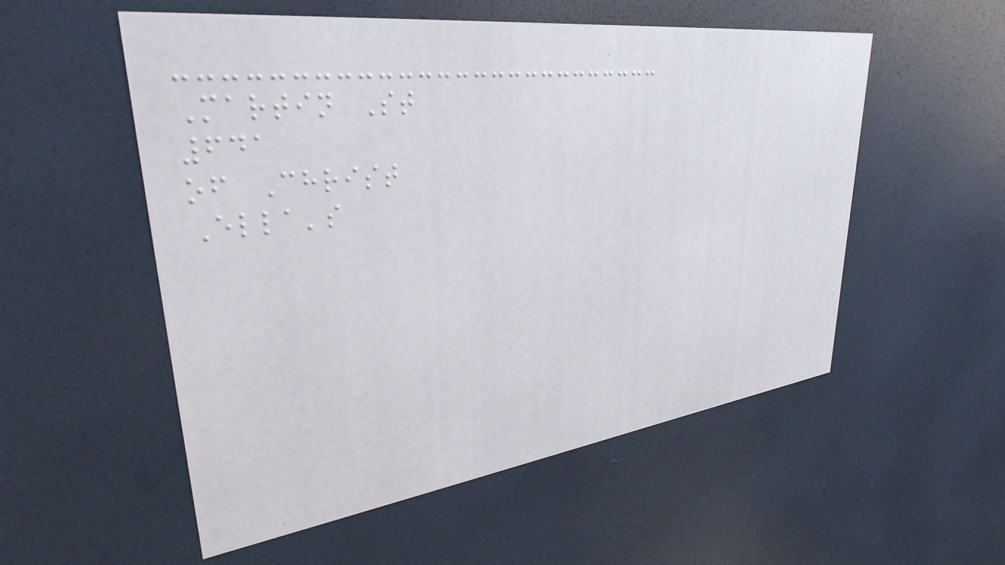Martin St
641
of Christ
Ella's
